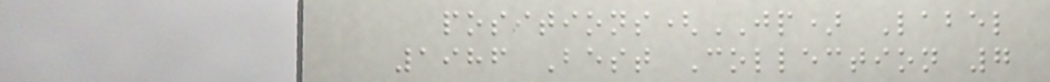positions(JP) Label
1986 Best Collection 7
